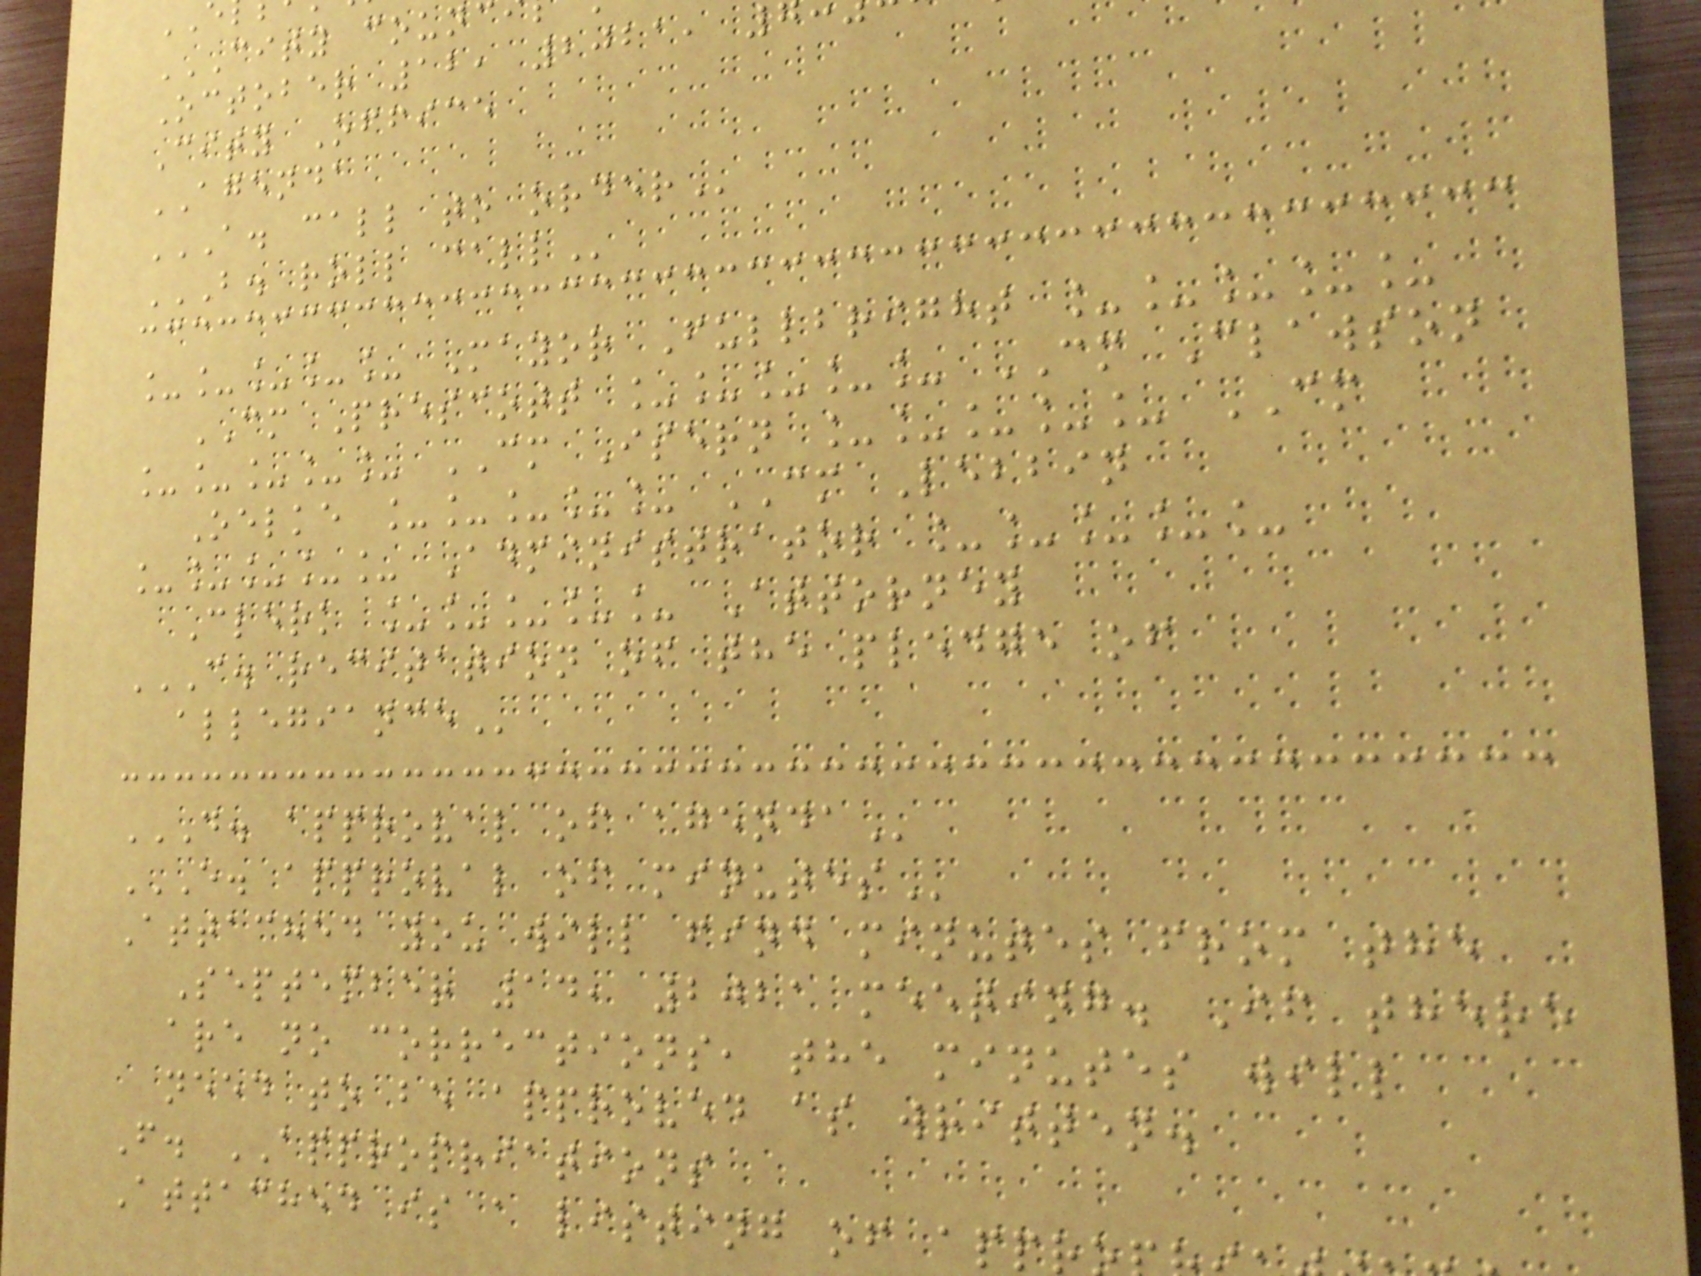October 12, 2021,
City Office
AGENDA
A. CALL TO ORDER
B. ROLL CALL
_____ Mayor Fullbright _____
CM Prescott _____ CM Clawson
_____ CM Isern _____ CM
Oelke _____ CM Lebbin
_____ Administrator _____
Clerk _____ Attorney
C. RECITATION OF THE PLEDGE OF
D. APPROVAL OF AGENDA
E. APPROVAL OF MINUTES
Attached you will find minutes from the
September 14, 2021 meeting. If there
are no corrections, the minutes will
need to be approved as written.
F. APPROPRIATIONS
Attached is a listing of app
